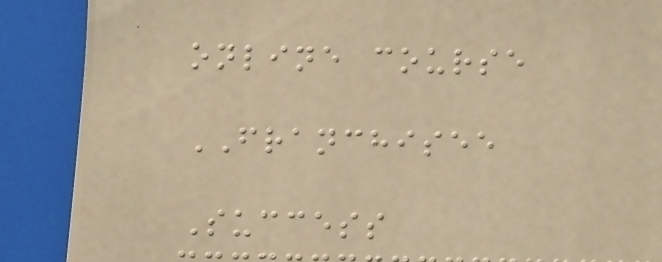online course
FRANCHISEE
Success
